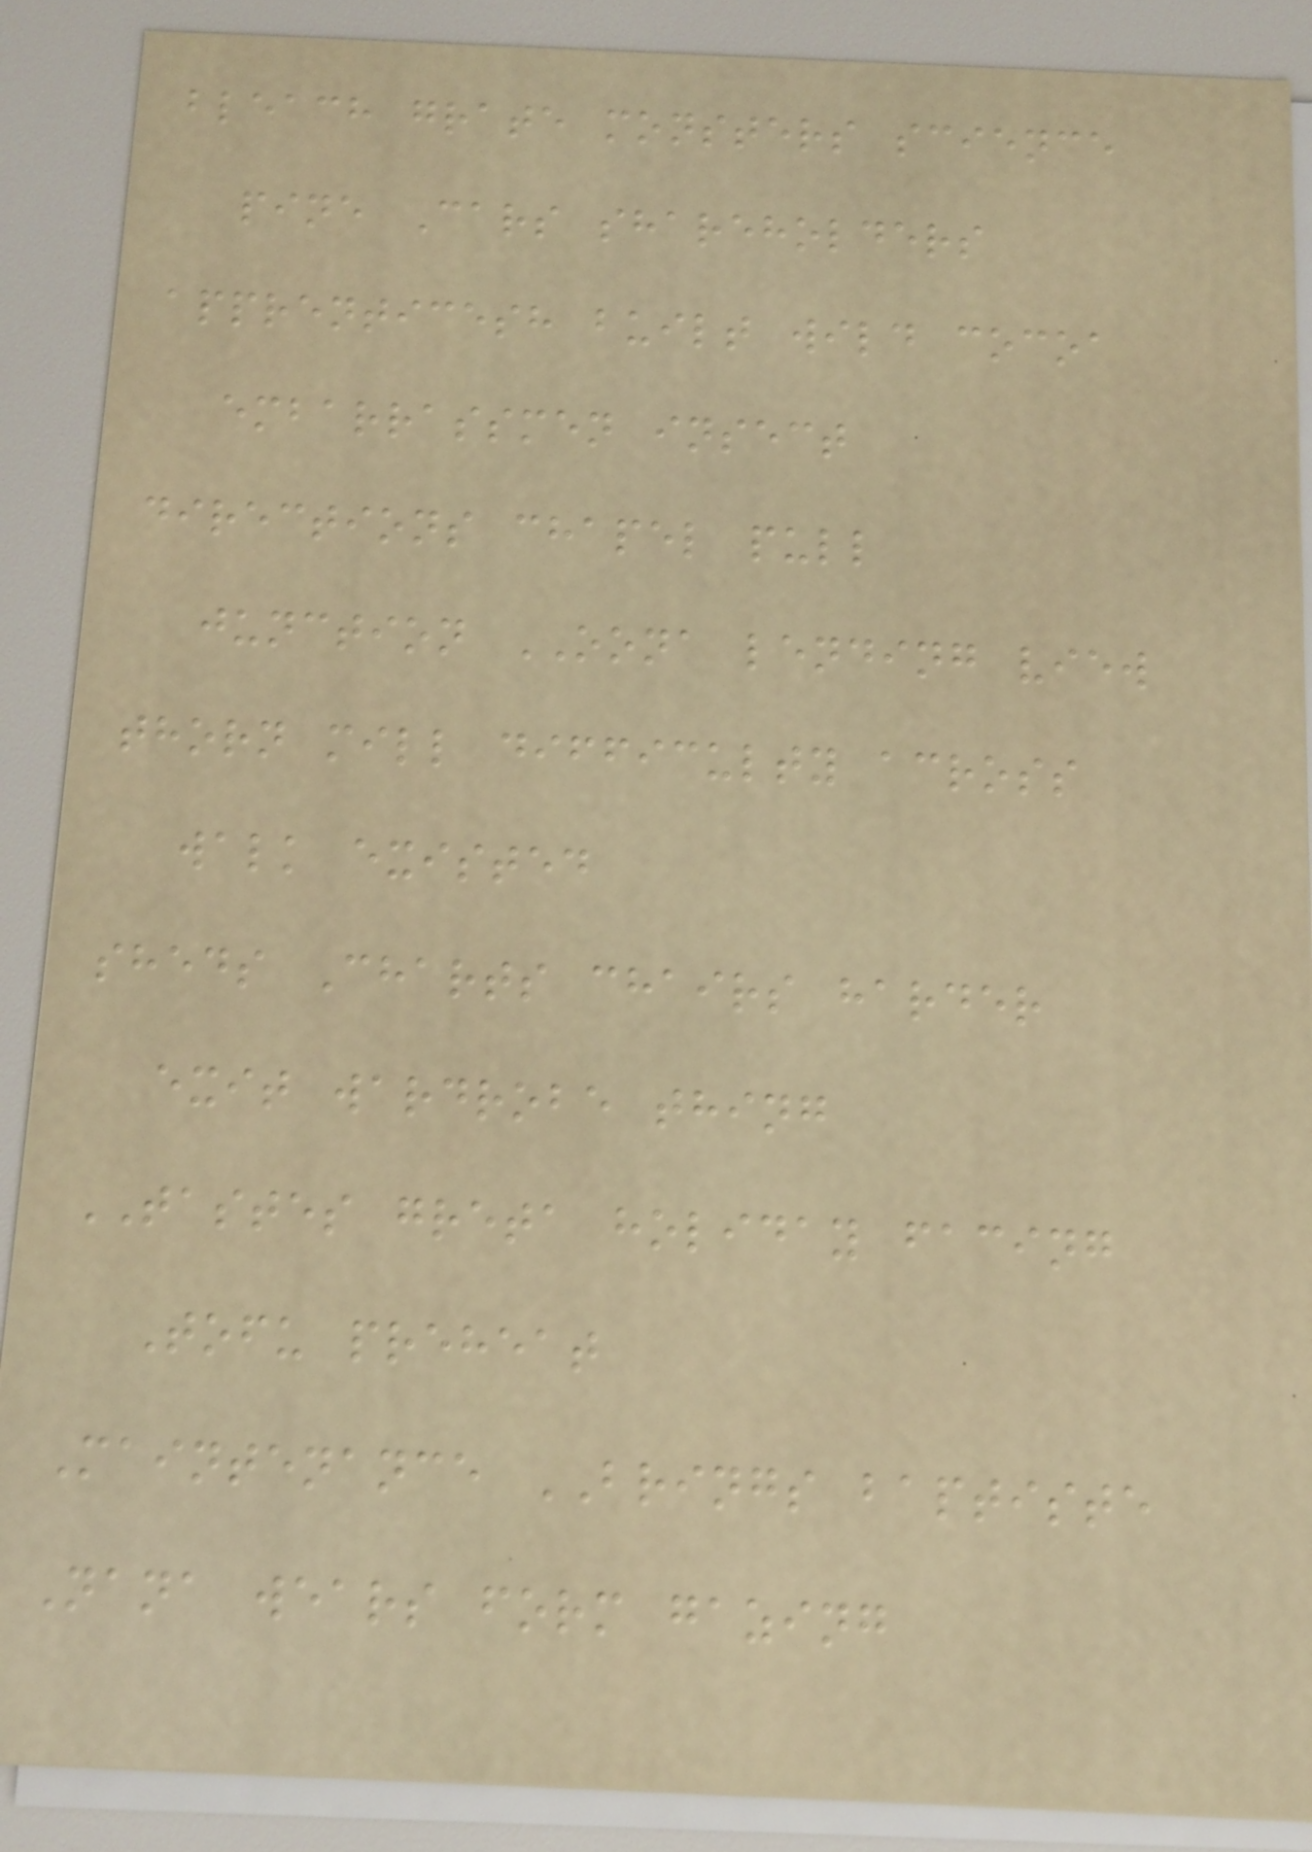bleach grate monsters science
pine Cars shareholders
apprenticesh built wild cocoa
embarrassmen insect
directions chapel pull
junction OONA lending view
thorn mill difficulty across
walk existed
sheds Charts chairs harder
exit wardrobe thing
TASTES greta holiday facing
Tofu preheat
Maintenance BRINGS baptiste
Nana wears form gazing
